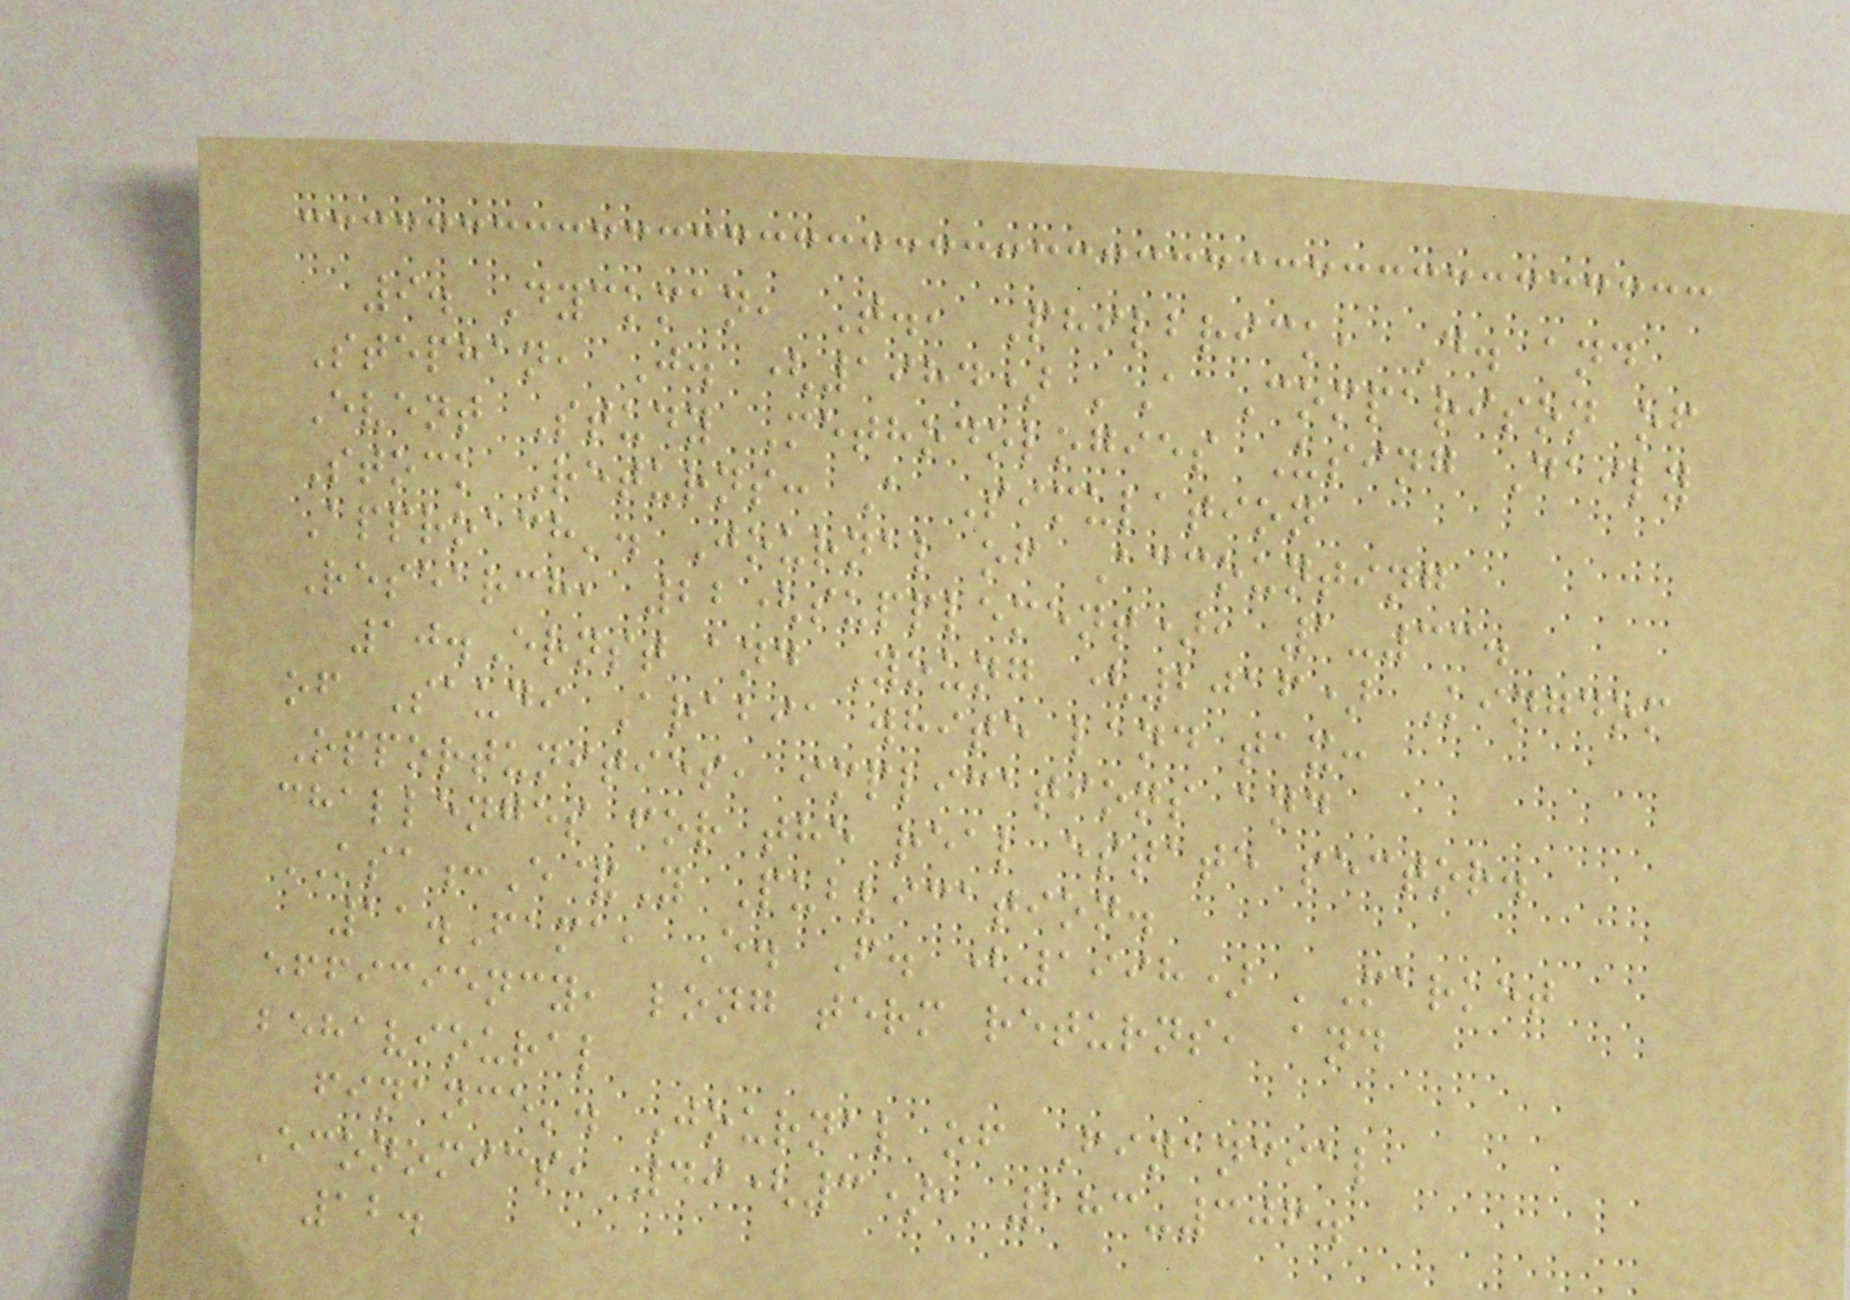9. Dyckman, T., Philbrick, D. and
Stephan, J. (1984) 'A Comparison of
Event Study Methodologies Using Daily
Stock Returns: A Simulation
Approach'. Journal of Accounting
Research, 22(supplement), 1-33.
10.Ernst and Young (2016) Kingdom
of Saudi Arabia white land tax:
Opportunities, implications and
challenges for the real estate sector.
KSA:E&Y Publication.
11.Fama, E. F. (1998) 'Market
efficiency, long term returns, and
behavioural
finance'. Journal of Financial
Economics, 49(3), 283-306.
12.
